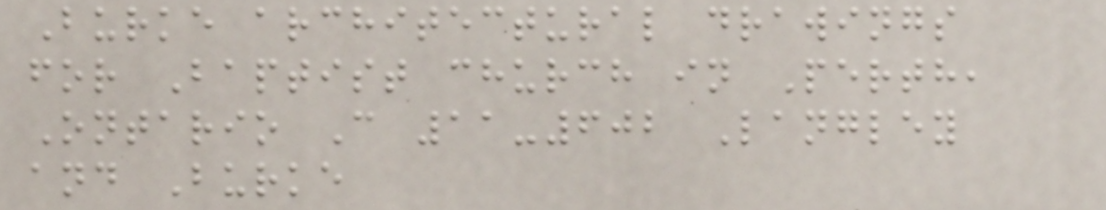Burke architectural drawings
for Baptist church in Perth,
Ontario C 11-602 Langley
and Burke
